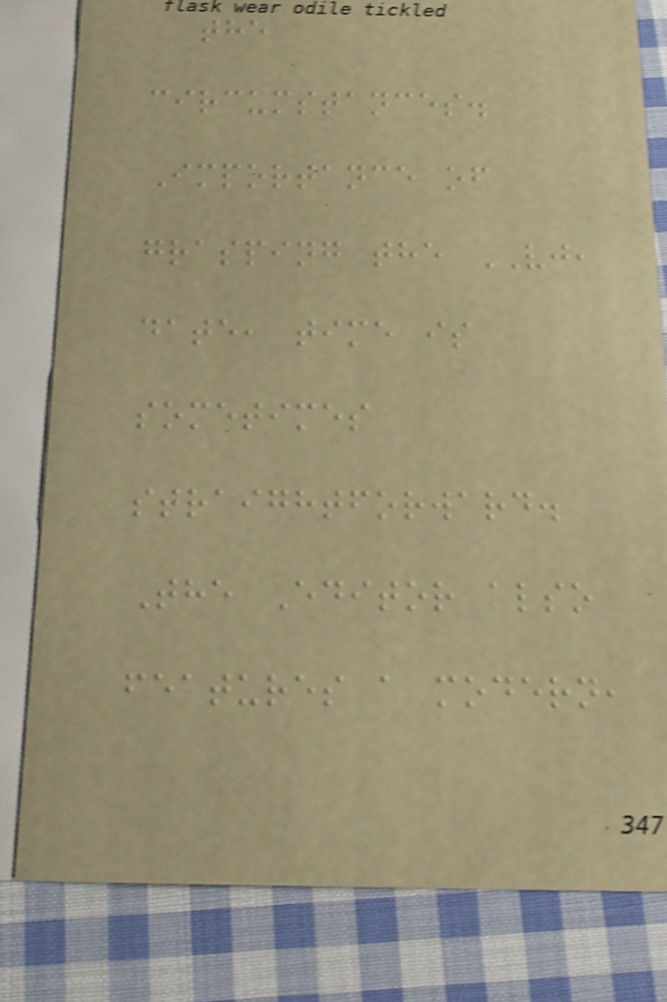the
circumstances.
Importance of
grasping the VJ,
date, time is
sometimes
straightforward.
The Editor also
features a modern,
